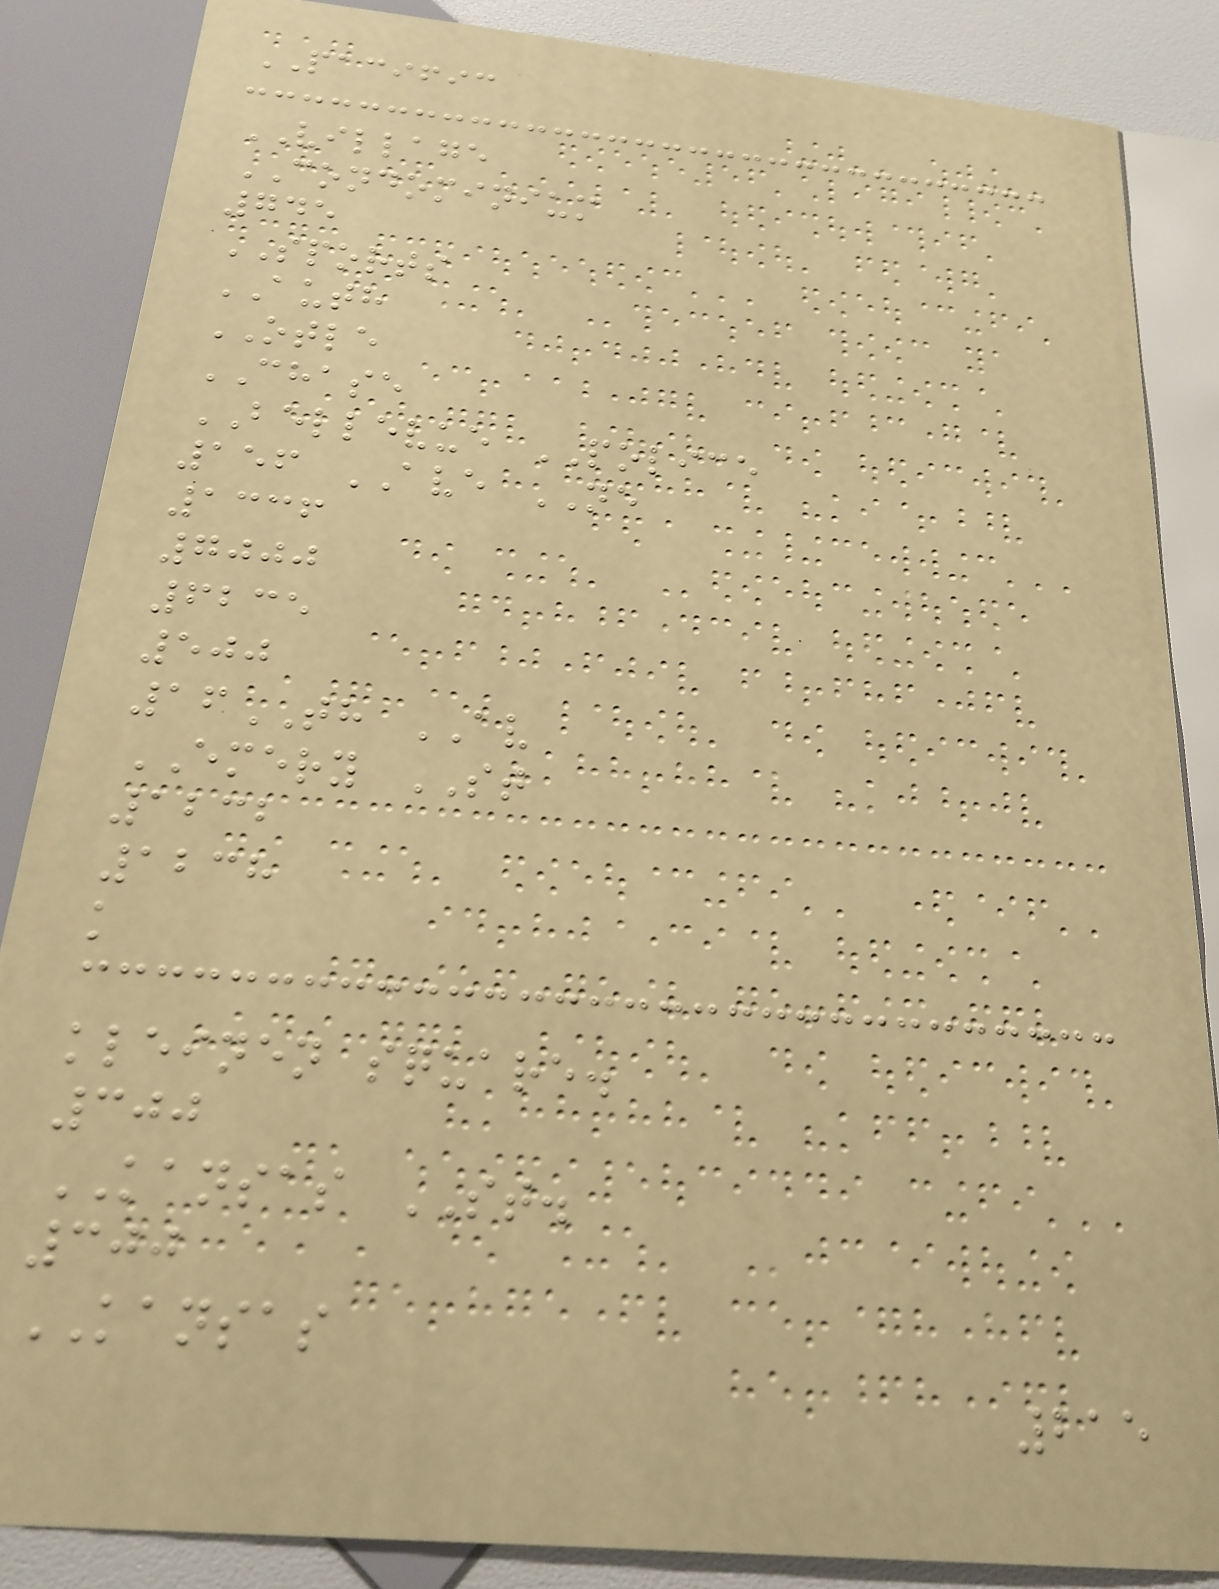PACIFIC
VILLAGE
CONDOMINIUM
745
SPORTS
AUTH
OTLE
CHASE
BELLEVUE POLICE
156 AVE NE
1336
7000
6235
500
16TH AV
EMERY ST
1232
1238
k
kleinen square.
300
KANSAS ST.
300
KANSAS
215
